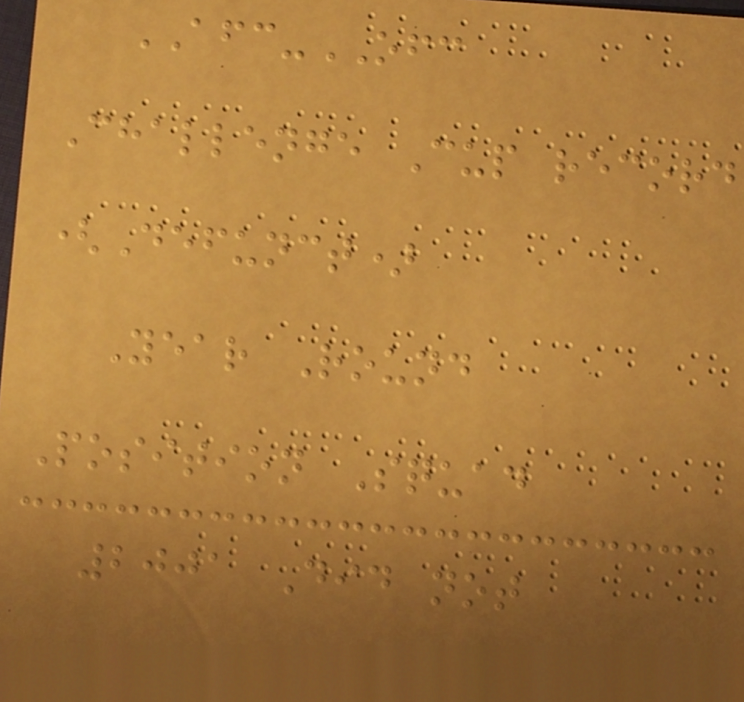AFC-OFC
Challenge Cup record
(Defunct)
Year Round
Position Squad
2001 Did not
